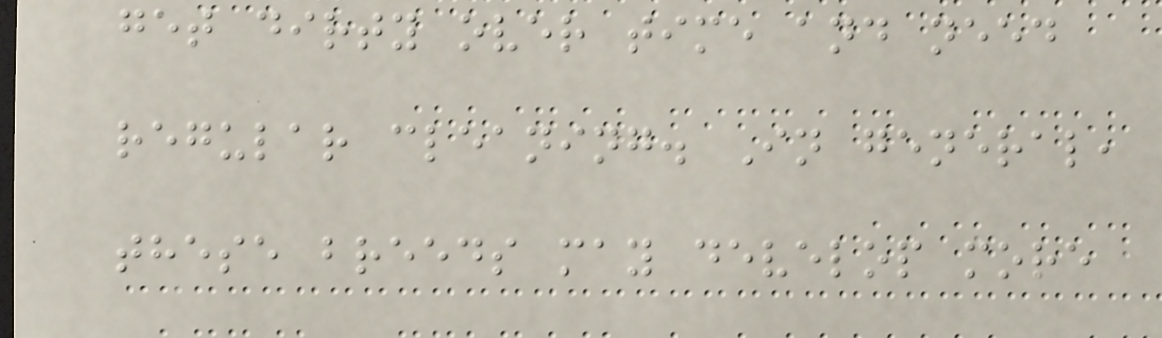get dirty over time and need
regular cleaning. In general,
these breeds may develop more
